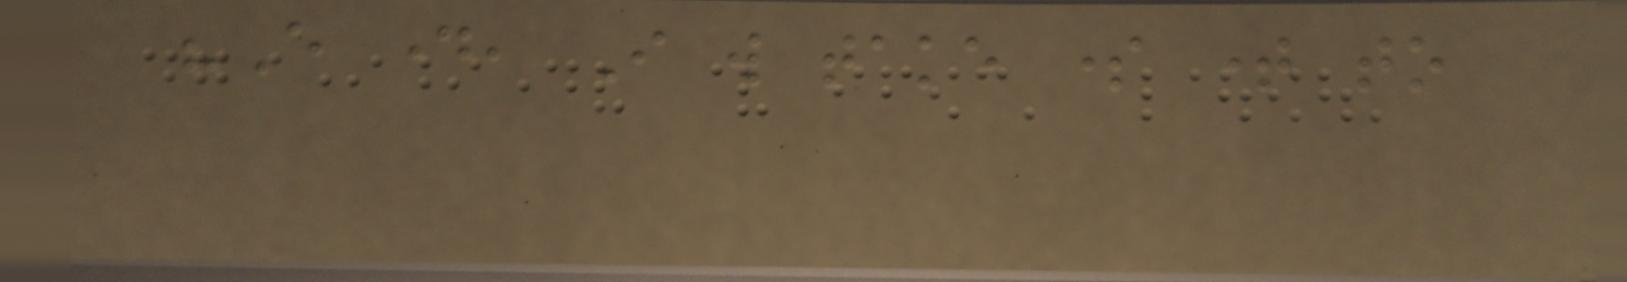"Every day, I will take some time to
